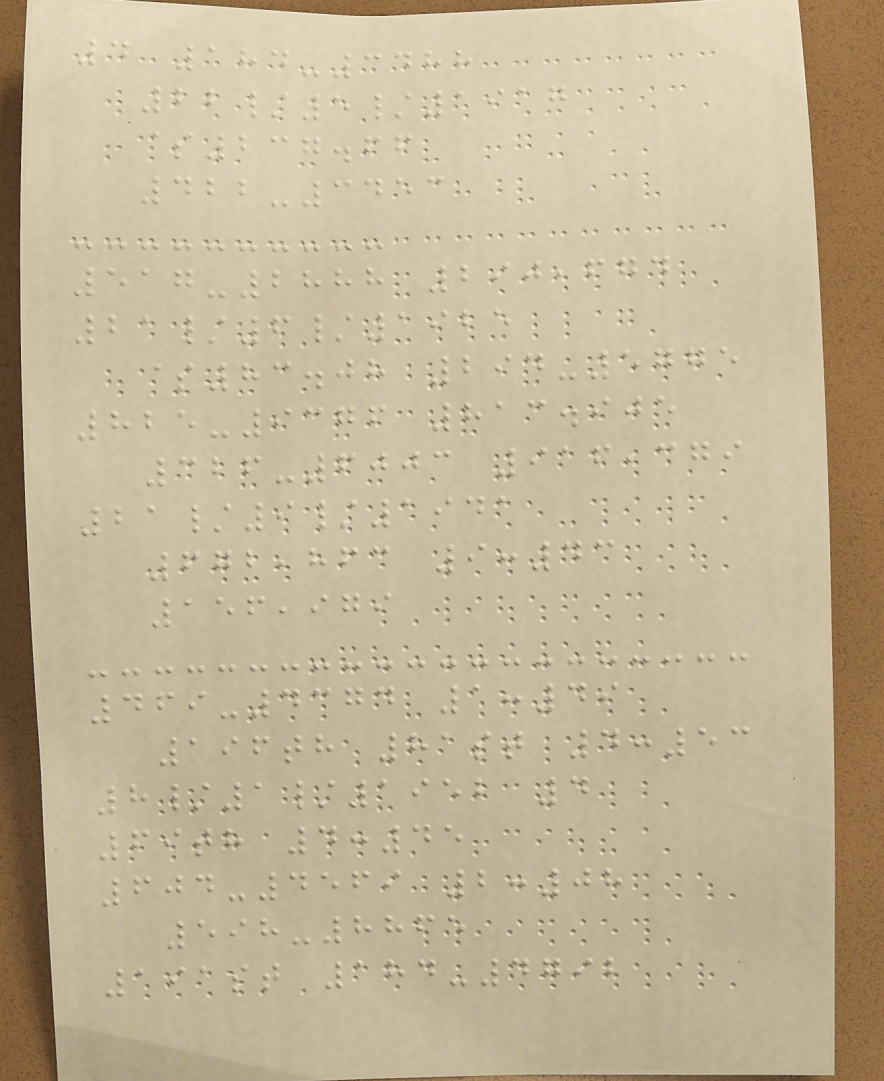4 184-3488
22/5/1917
$237.66
422-3453
517-2888 290,674
21/6/1925
$83.08 294-5775
825-9376 813.905
326-6003 916,379
21/9/1941
672,863 9:43
156,979
469-4374 1:49
196th 81st 4:53
8/1/1952 4
69th 4:45
604-4569 2:08
598-8865
191st 184-4792
